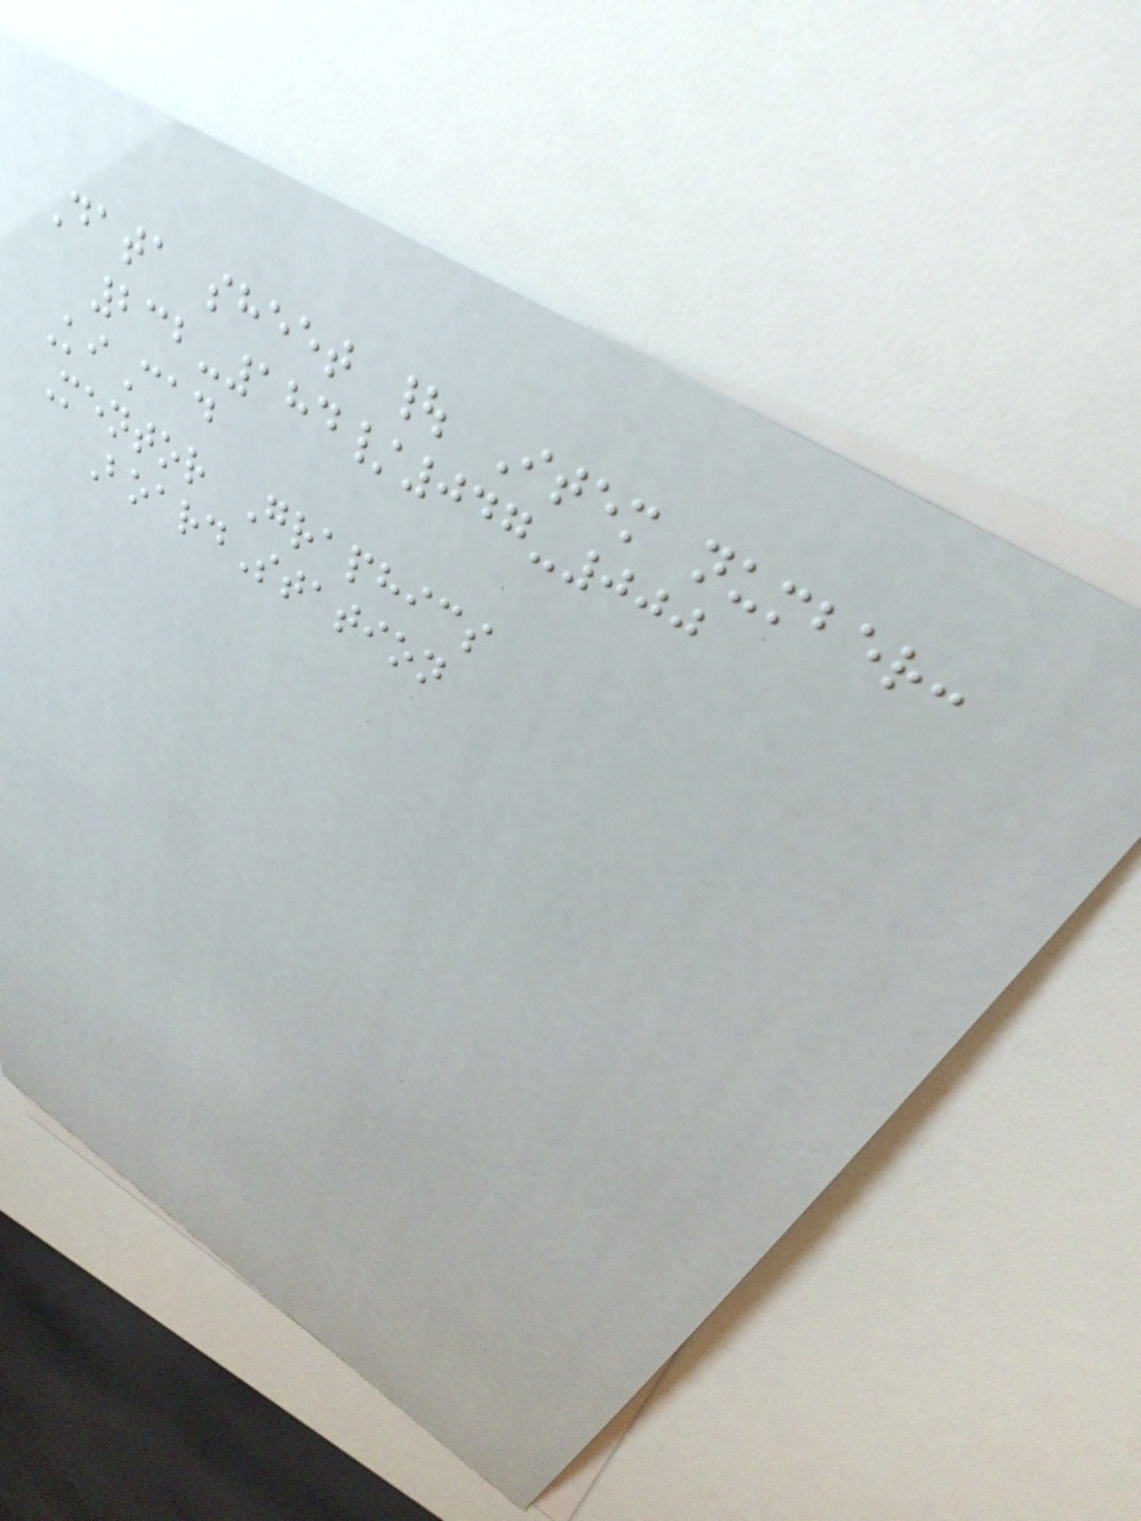Data sheet | Item number:
232-184/047-000
KiCad
Mentor Graphics
BoardStation
